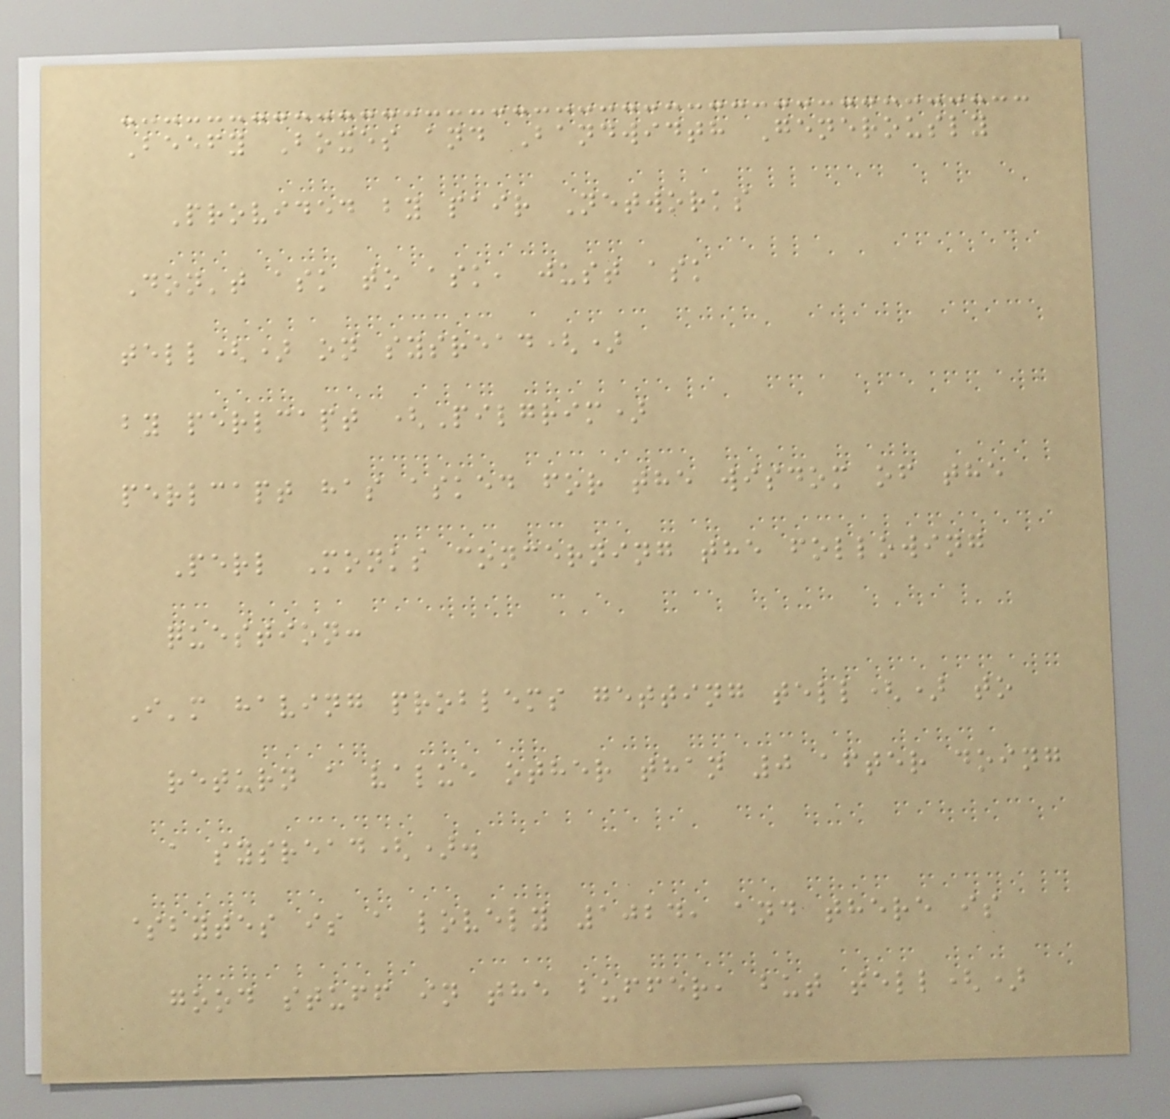Beefy Boxes and Bandwidth Generously
Provided by pair Networks
Don't ask to ask, just ask
tell() on sysread()
by perlcapt (Pilgrim)
perlcapt has asked for the wisdom of the
Perl Monks concerning the following
question:
I'm having problems getting tell() to
return a value other than 0 after doing
a sysread().
$bytes is a lovely 1024, and there is
good stuff in the buffer, but tell()
